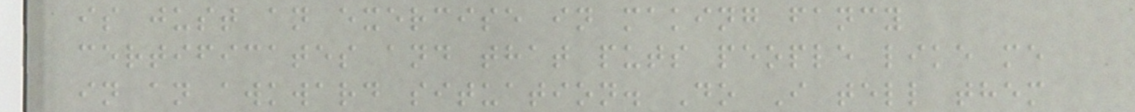is just an exercise in making fancy
certificates and that puts people like me
in an awkward situation. Do I tell them
